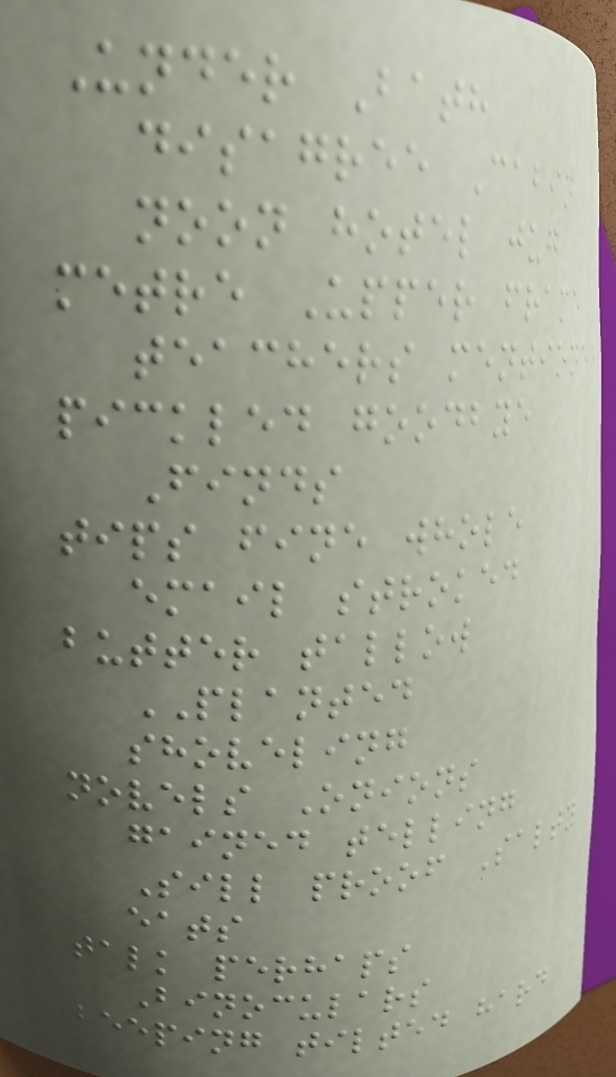Under Bath
disagree Cabin
noon hotel jug
metre Upper frame
teachers mentioned
pickled goodbye
Finds
tips fine whole
email stroked
butter tallow
PLANTED
shoveling
novels Onions
gained telling
Sill proof Salty
eats
talk perhaps
Binoculars
beeping tilted hard
